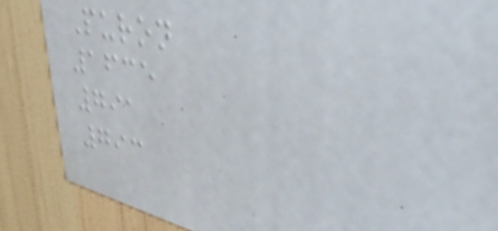Puron
1635
791
793
